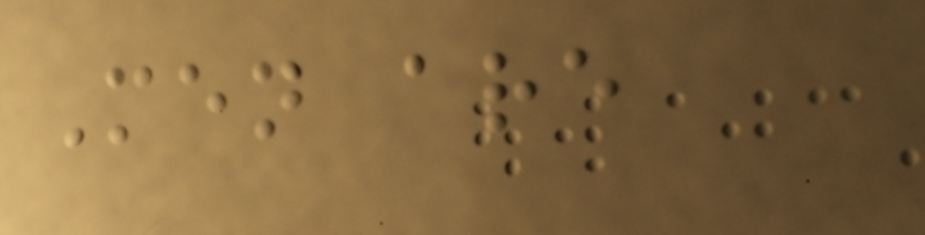Men are
